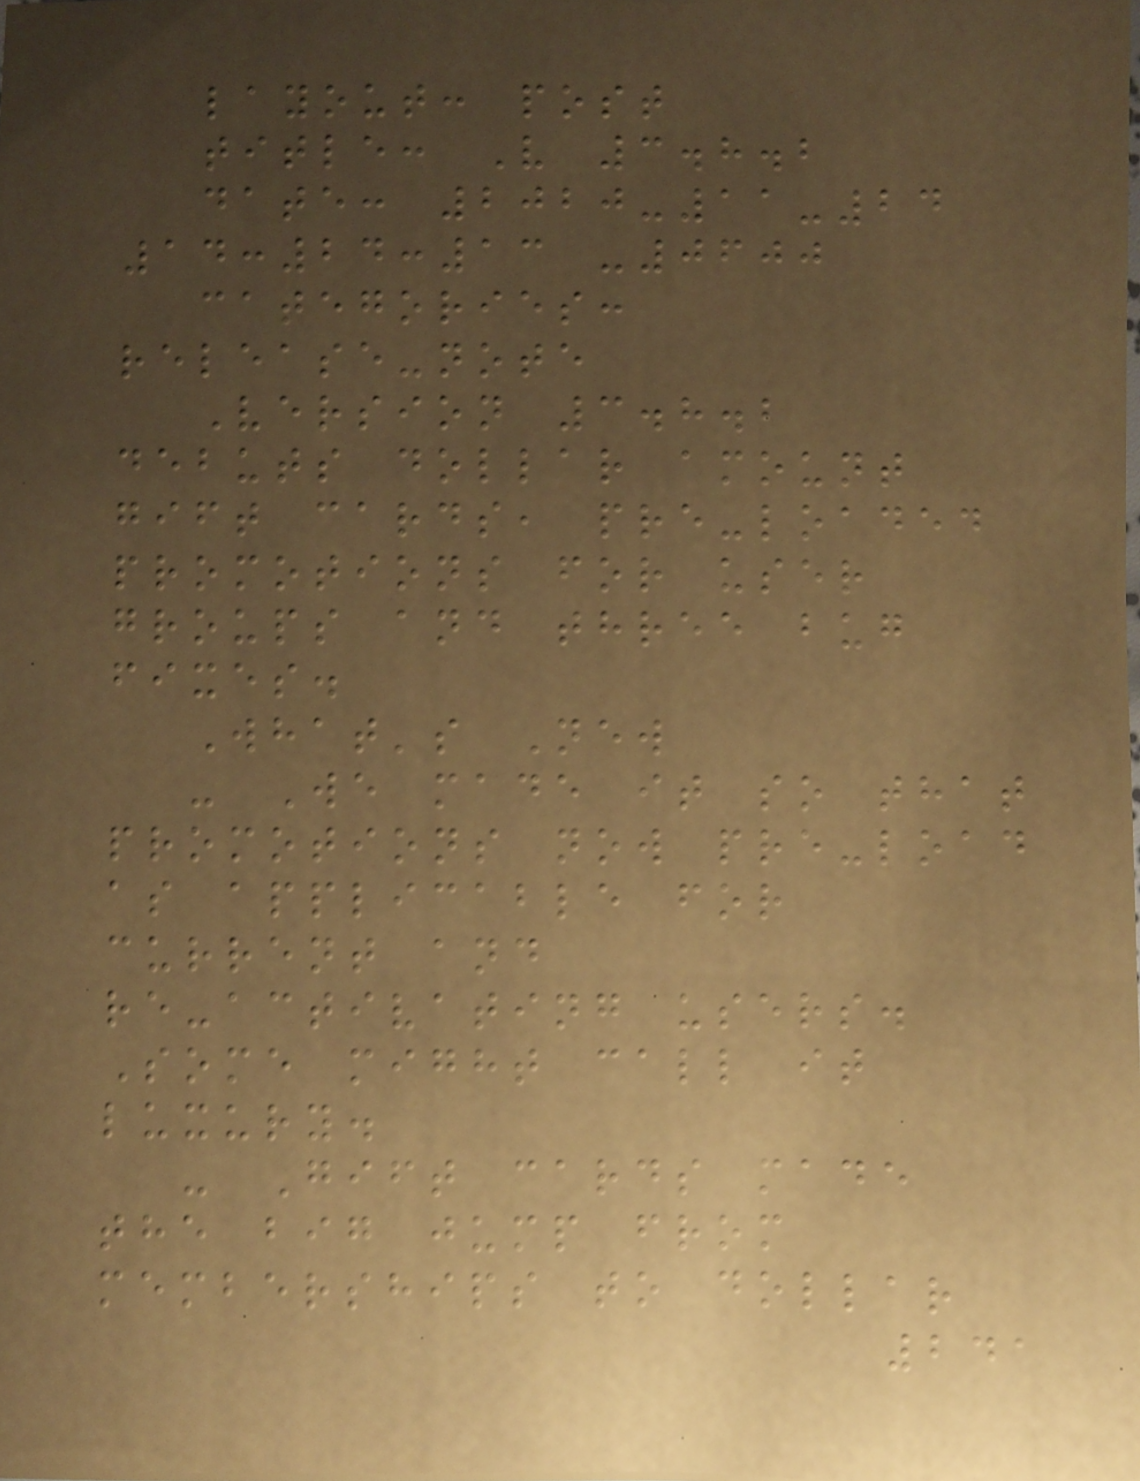layout: post
title: V 3.8.2
date: 2020-11-24
14:24:13 -0600
categories:
release-note
Version 3.8.2
debuts dollar amount
gift cards, pre-loaded
promotions for user
groups and three bug
fixes.
What's New
- We made it so that
promotions now pre-load
as applicable for
current and
re-activating users.
Some might call it
luxury.
- Gift cards made
the big jump from
memberships to dollar
241
